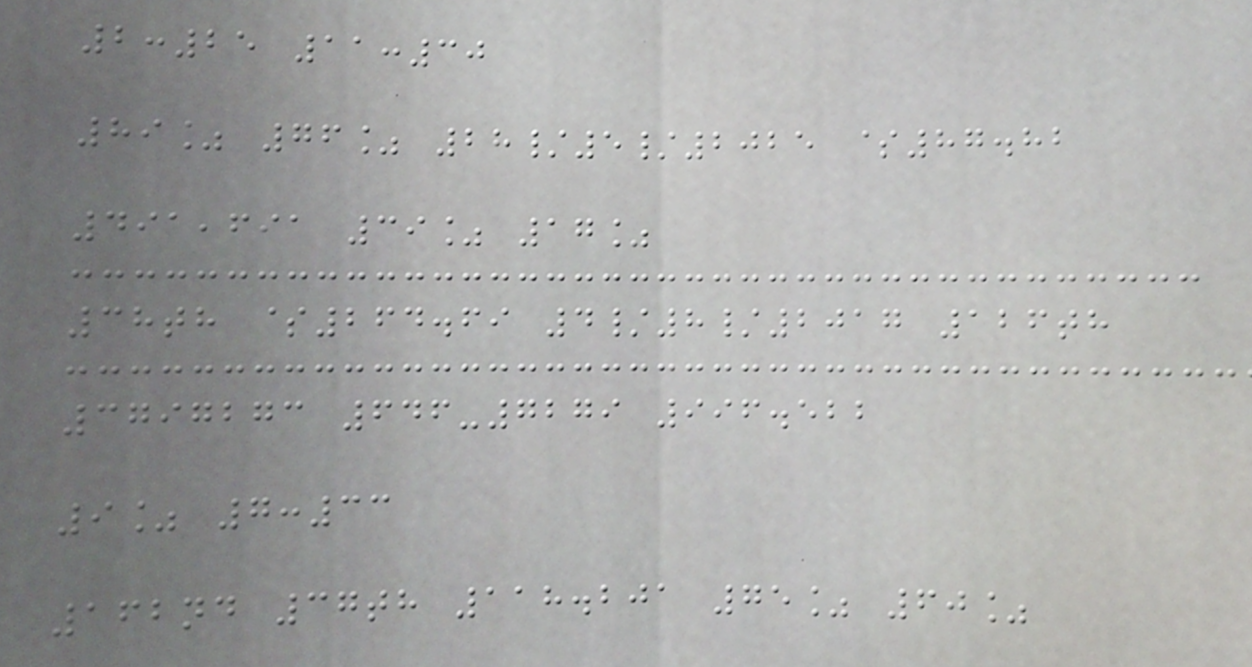2:25 11:30
89% 76% 28/5/2025 $87.82
491,691 39% 17%
38th $264.69 4/8/2017 126th
3797273 646-7279 996.522
9% 7:33
162nd 37th 118.201 75% 60%
